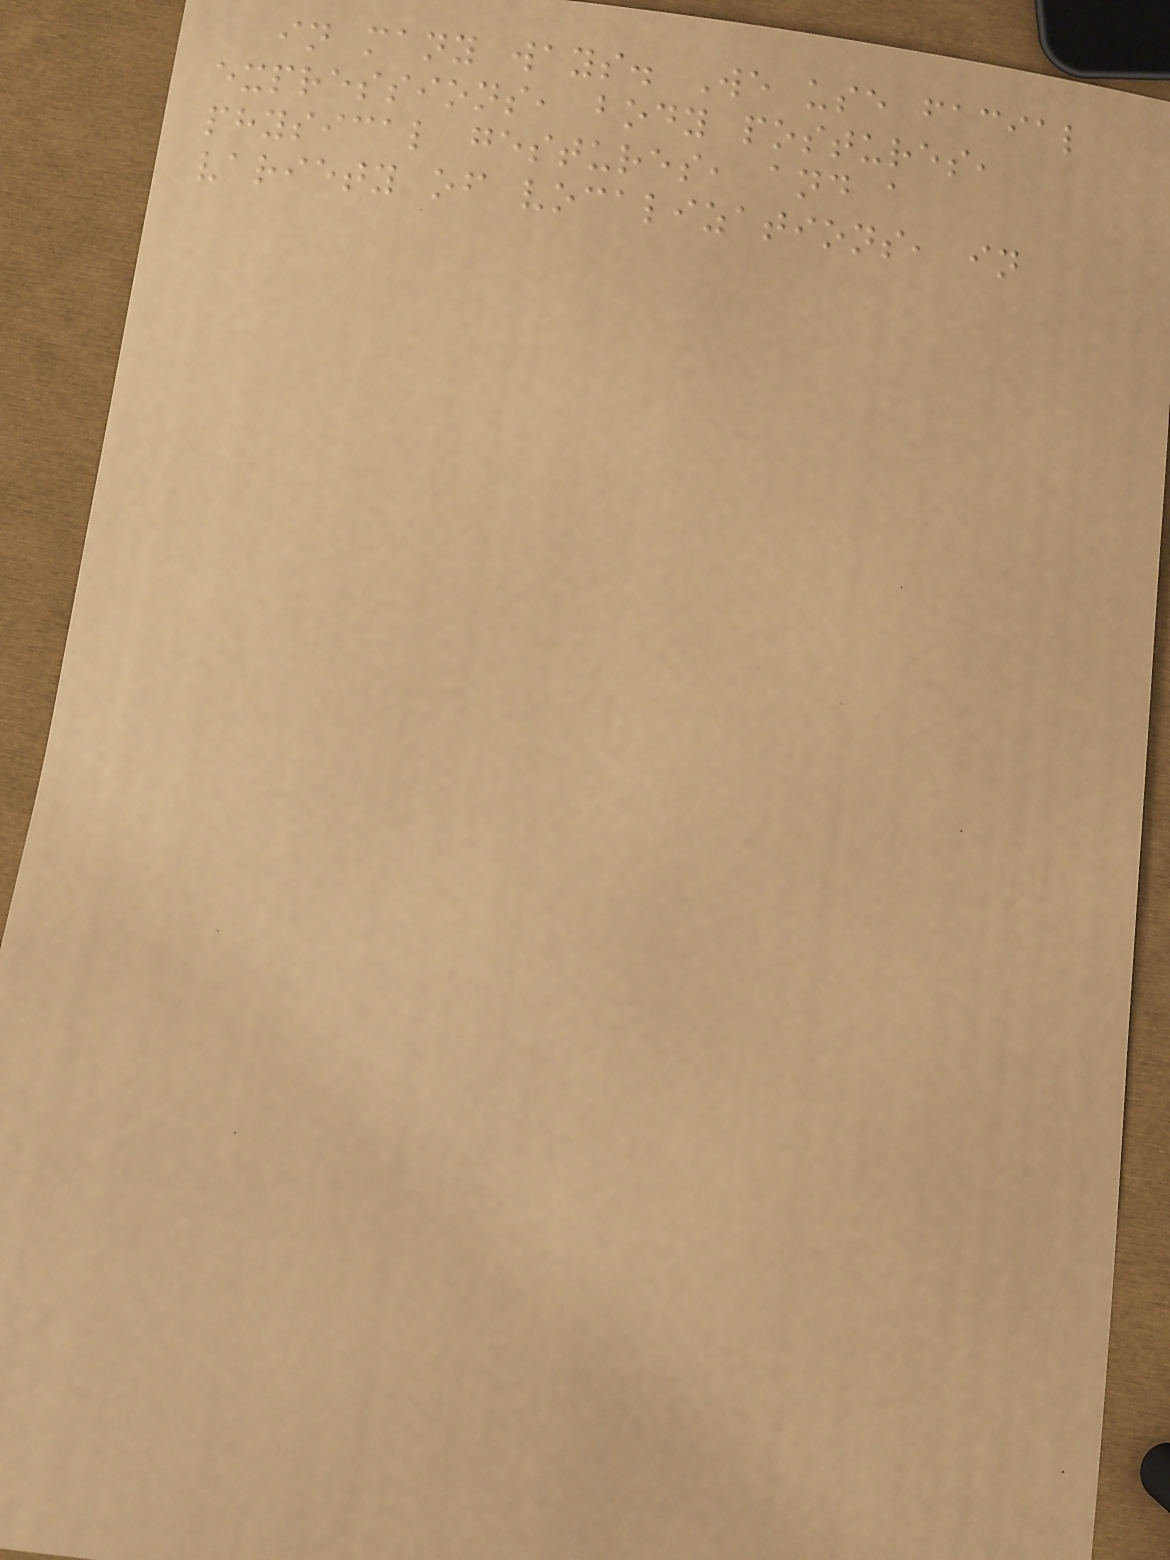in many ways. We use facial
expressions, body postures,
physical gestures, and a
variety of vocalizations, in
